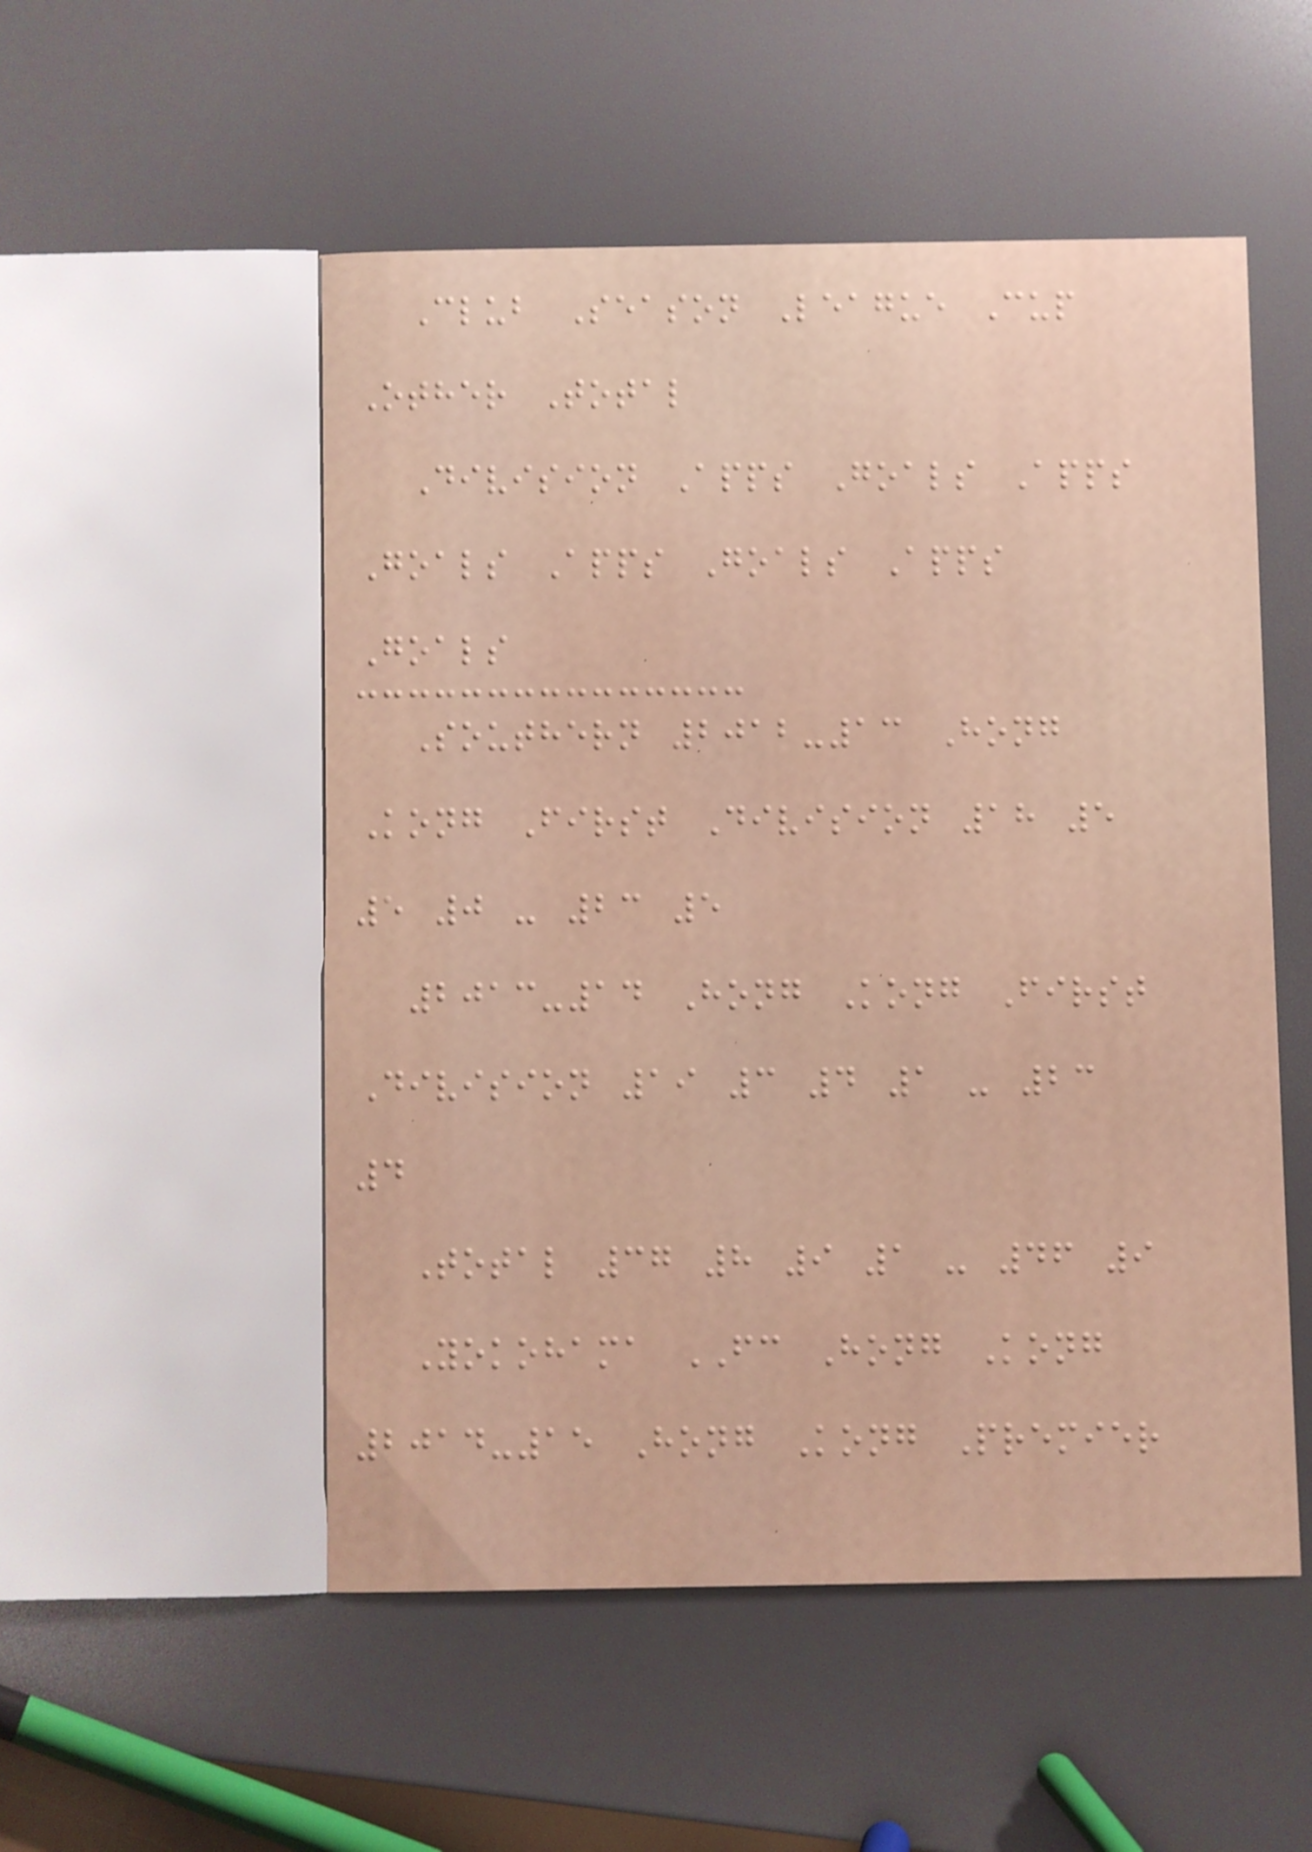Club Season League Cup
Other Total
Division Apps Goals Apps
Goals Apps Goals Apps
Goals
Southern 2012-13 Hong
Kong First Division 18 5
5 0 - 23 5
2013-14 Hong Kong First
Division 19 3 4 1 - 23
4
Total 37 8 9 1 - 46 9
Yokohama FC Hong Kong
2014-15 Hong Kong Premier
